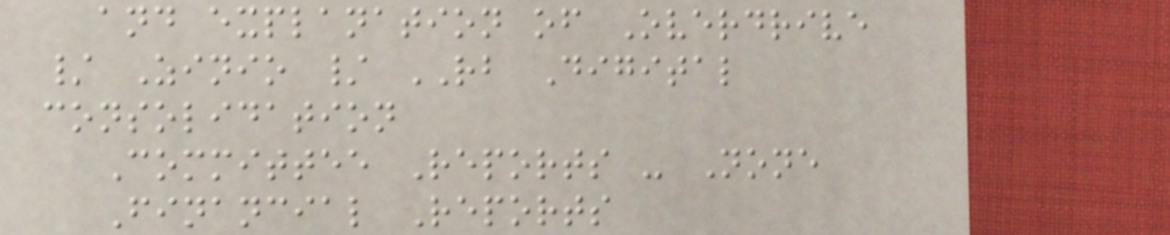and explanation of Overdrive
/ Zinio / RB Digital
consolidation
Committee Reports - None
Financial Reports
